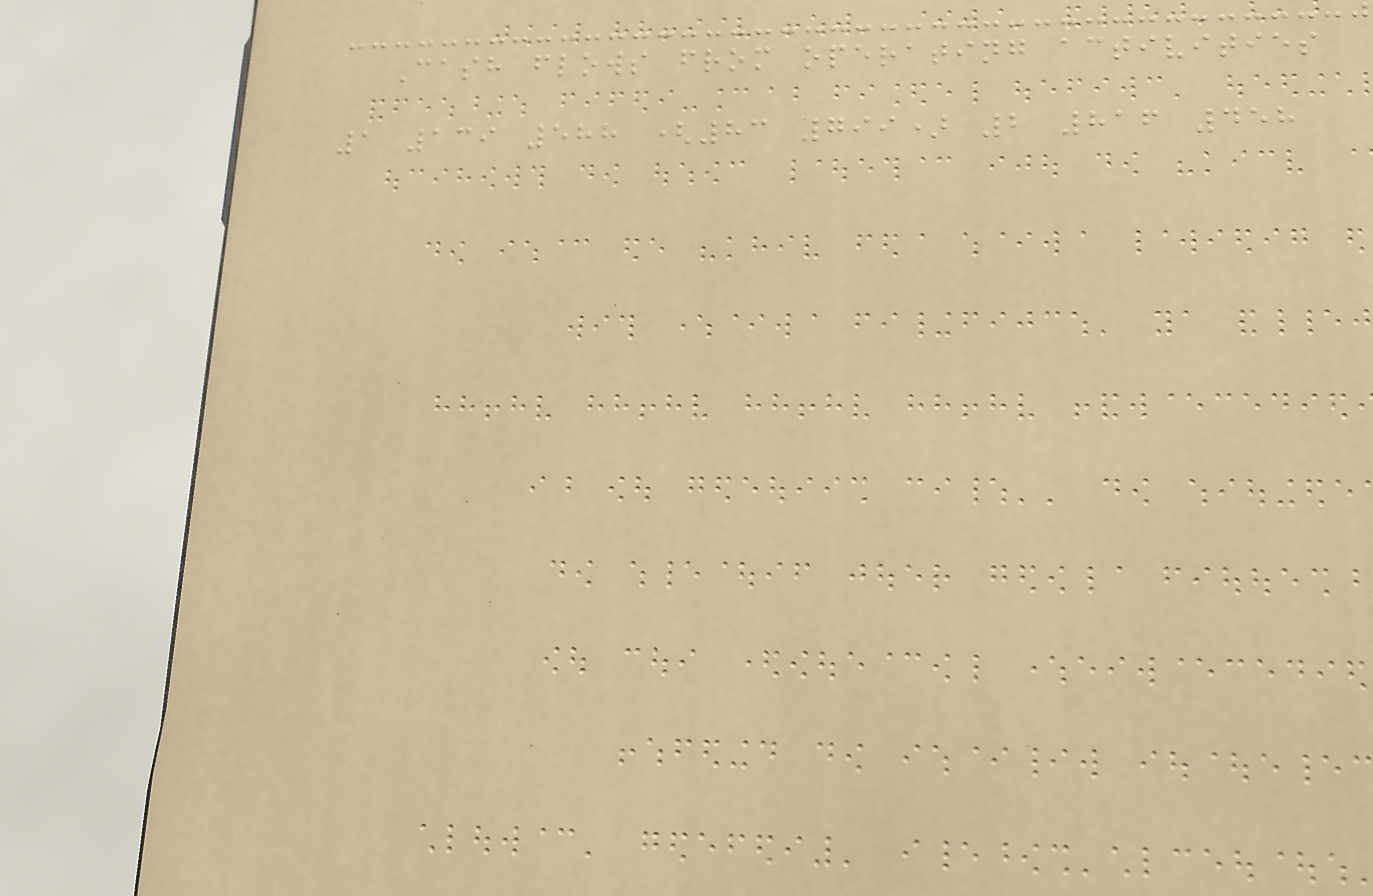Cash flows from operating activities
1 139 588 (83 799) 2 816 458
